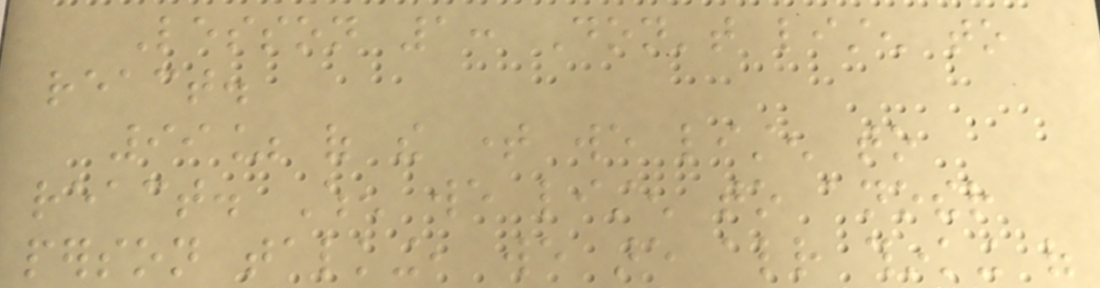Lesson 1: Don't listen to
react.
99% of the time we listen to
react. When we listen to another
person talking, we are already thinking of
